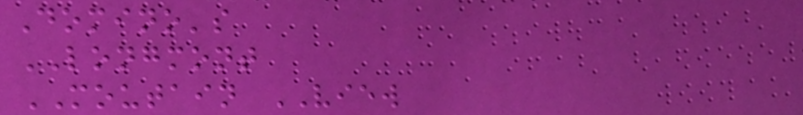Domino's
LONGMONT
MOUTAIN VIEW
